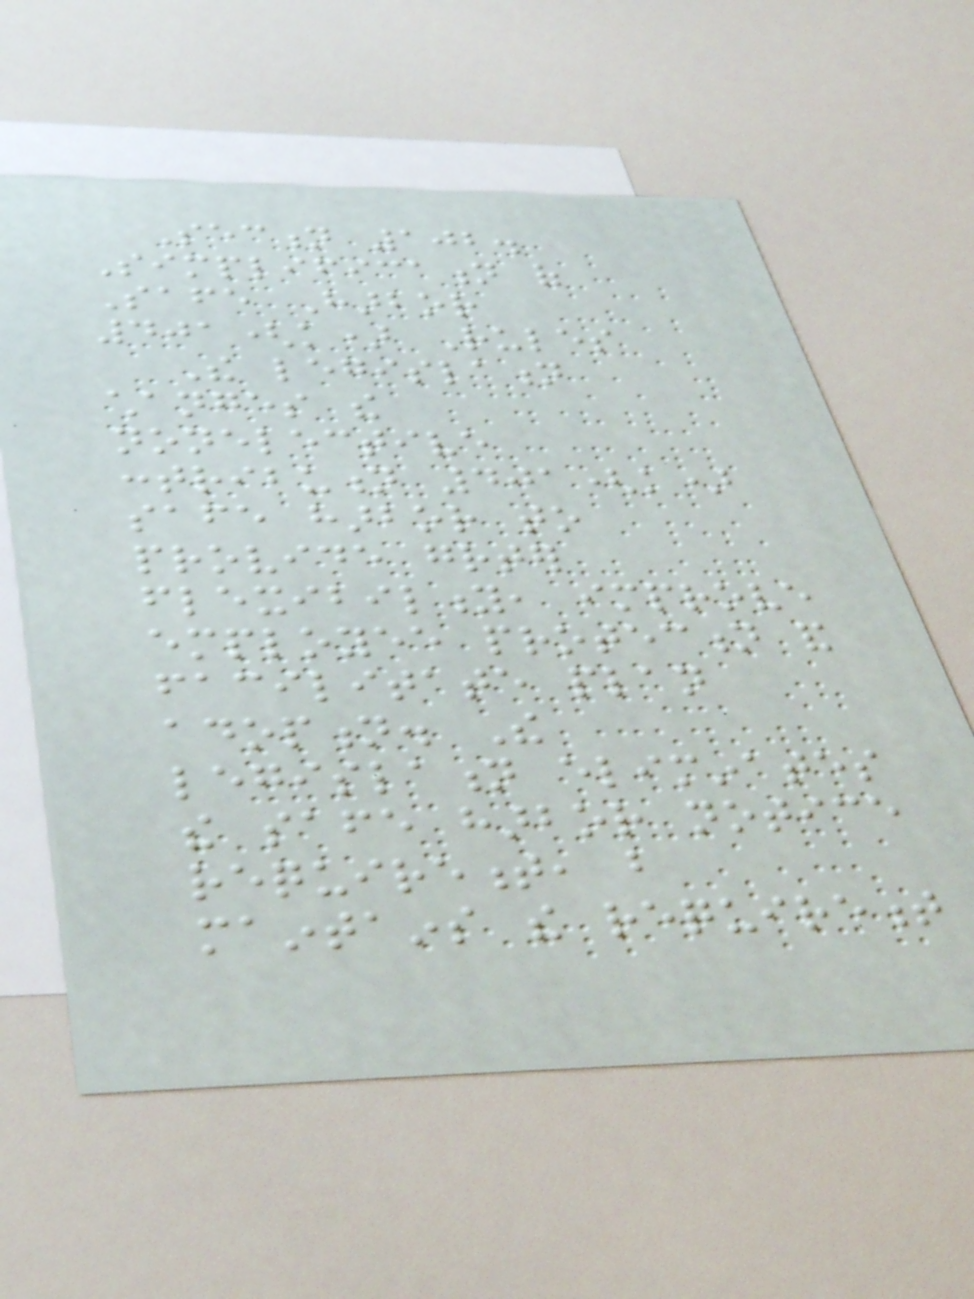Section 102.
Simplification of
Safe Harbor
401(k) Rules
The legislation
changes the
nonelective
contribution 401(k)
safe harbor to
provide greater
flexibility, improve
employee protection and
facilitate plan
adoption. The
legislation eliminates
the safe harbor notice
requirement, but
maintains the requirement
